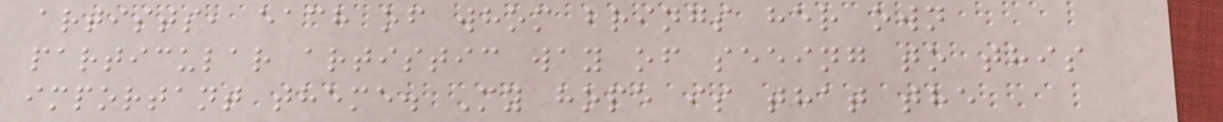artists, each of whom brings her own
particular artistic way of seeing to this
important theme. My hope is that the
